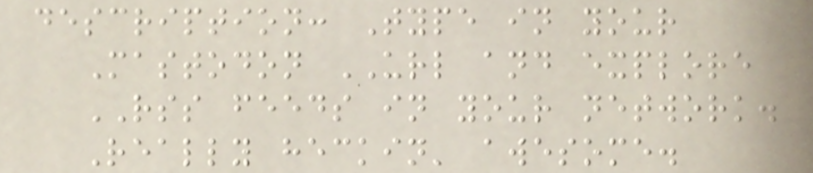description: Type in your
Mastodon URL and explore
RSS feeds in your network.
Really heckin' awesome.
